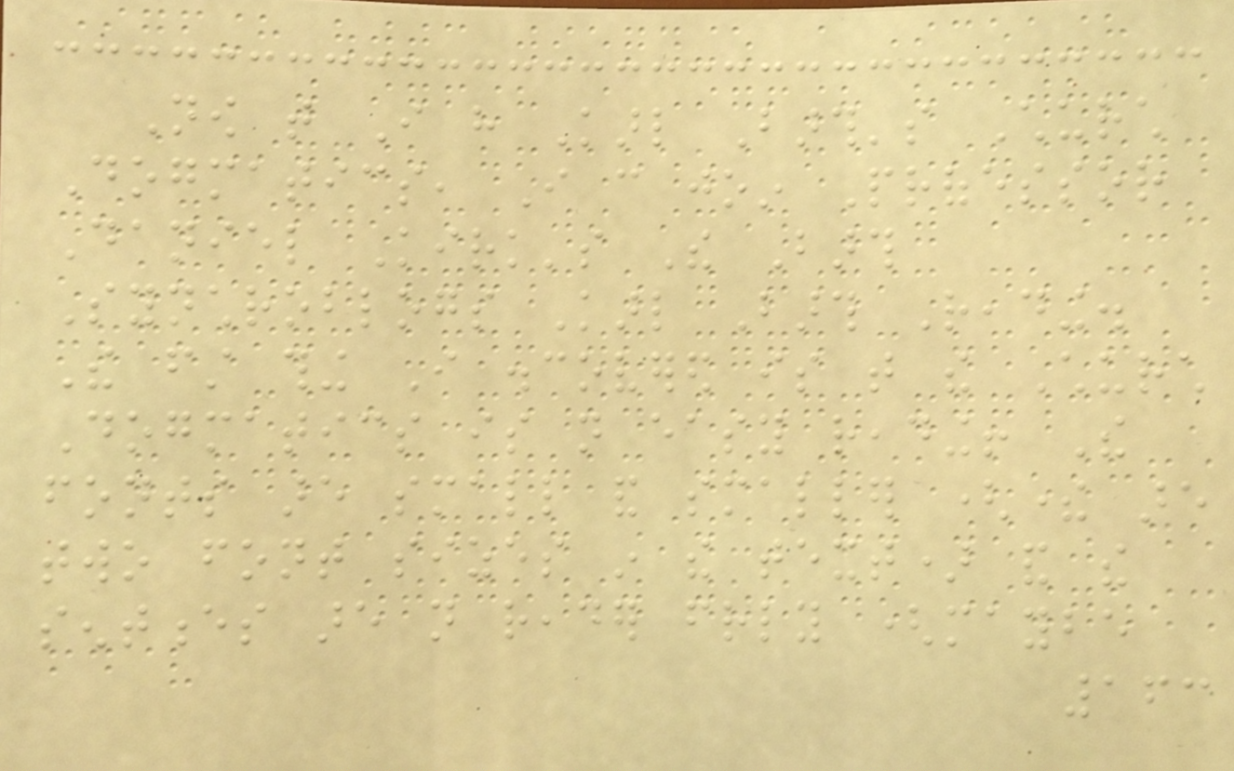Now that I have Karl Barth's Church
Dogmatics, I can join Professor
Daniel Kirk's The Barth
Synchroblogs Karl Barth Reading.
The first thing I discovered is that the Church
Dogmatics is not easy reading! The
fonts are small and smaller (there are
two font sizes in the text) and the
sentences are not reader friendly (maybe
163
